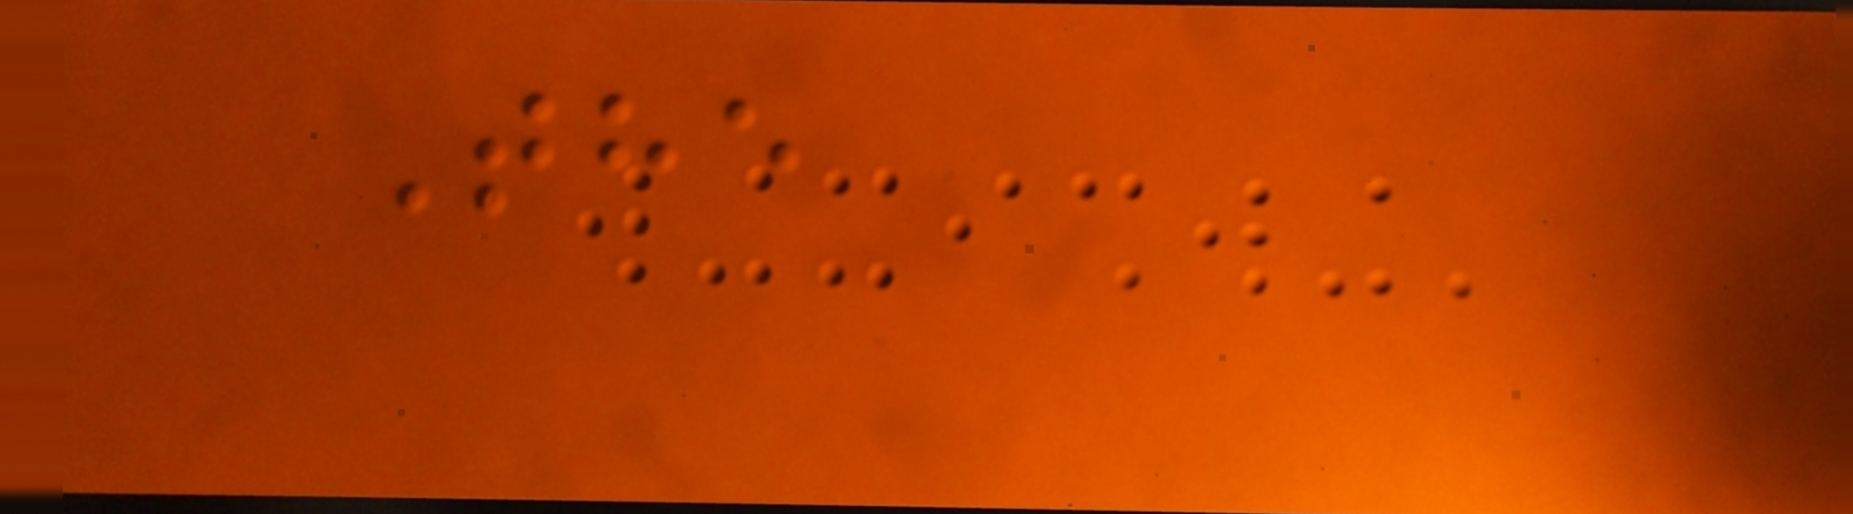The
